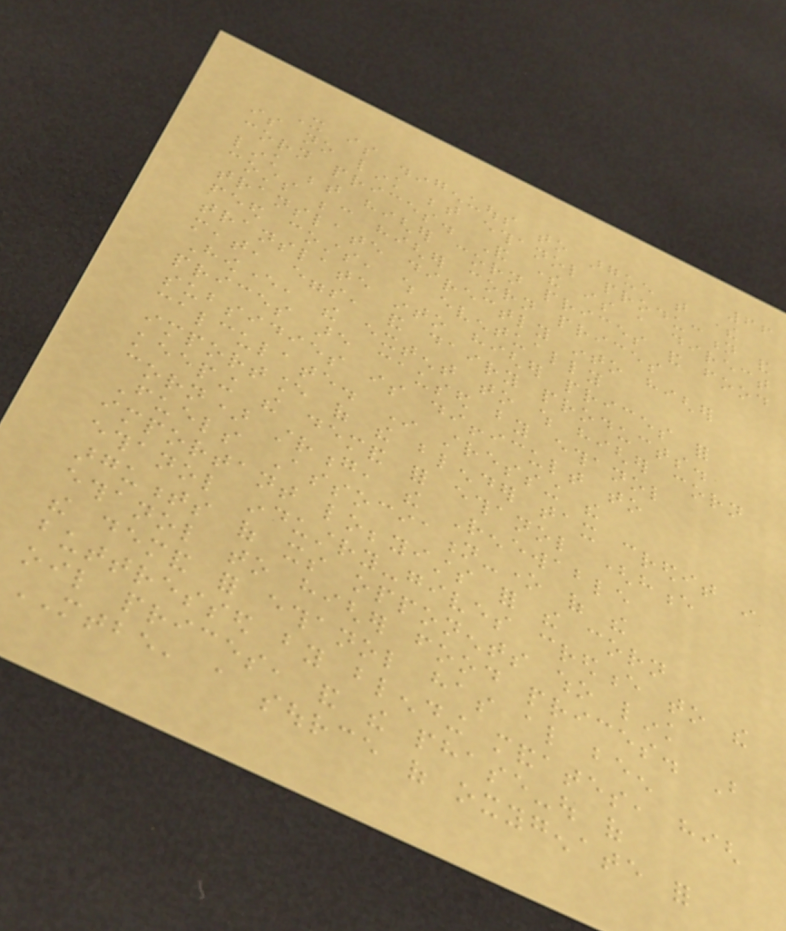66
It is disingenuous to argue that there
is no link between ethanol production and
corn prices. And there is a direct
link between higher corn prices and food
costs because higher corn prices
translate directly into higher
feed costs, which eventually
translate into higher prices for
meat, eggs, and dairy products.
However, the extent to which higher corn
prices are caused by ethanol
subsidies is difficult to
calculate. In stressing the
importance of the blender tax credit in
keeping the demand for ethanol (hence
corn) strong, the Renewable
Fuels Association-one of the
important lobbyists for the corn
ethanol industry-gives credence to the
arguments of its opponents who link
ethanol to higher food prices. But
the demand for ethanol has also been
buttressed by blending mandates, high
oil prices, and the phase-out of
MTBE, a source of oxygenate for
